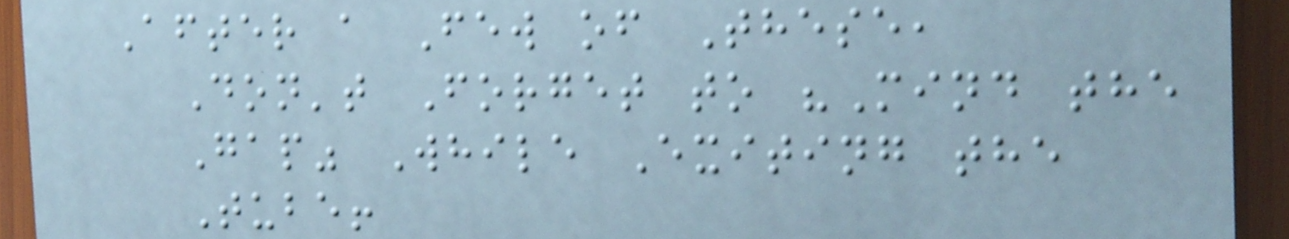After a Few of These,
Don't Forget to "Mind the
Gap" While Exiting the
Tube!
